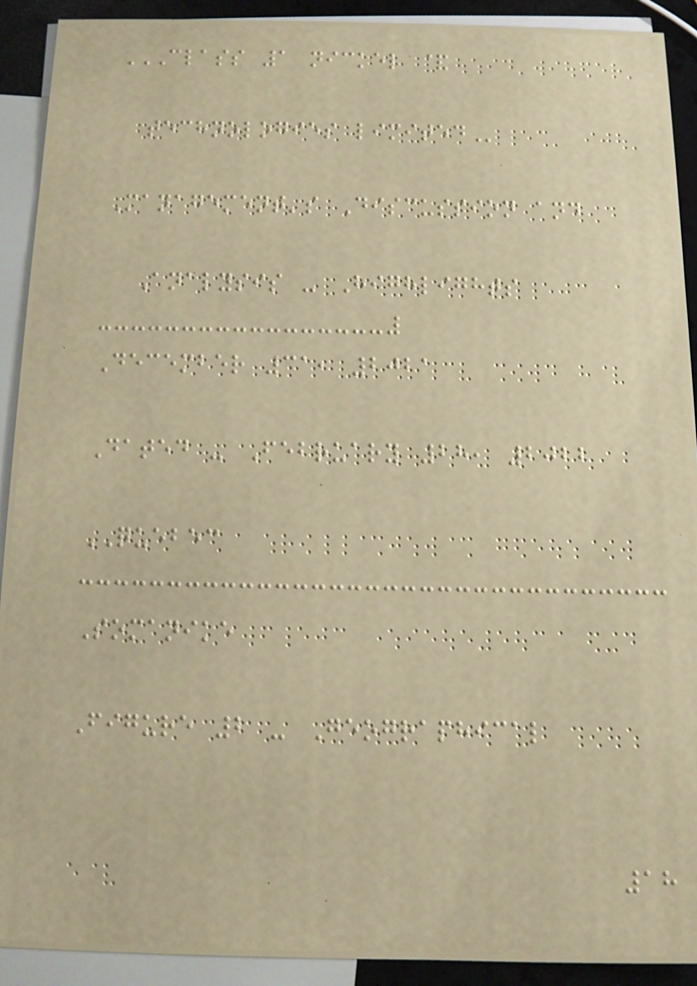CLASS 1 NICKEL &
TECHNOLOGIES LIMITED
Management's Discussion and
Analysis - Highlights
December 31, 2021
Dated - February 28, 2022
QUEBEC
Somanike
Figure 2 - Geographical
18
